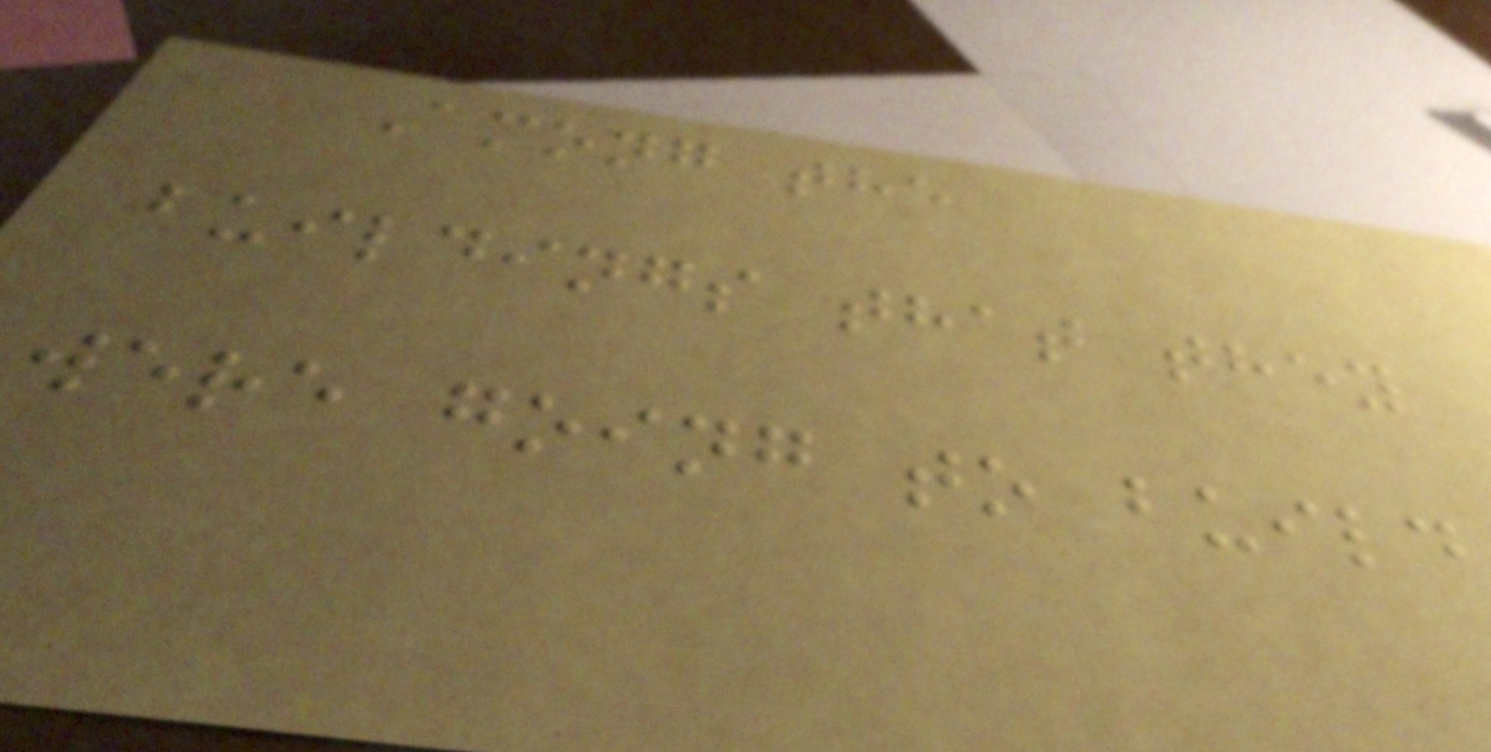Among the
buildings that they
were going to build
